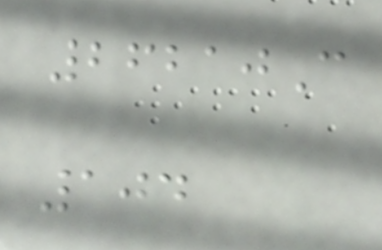26210C
104
